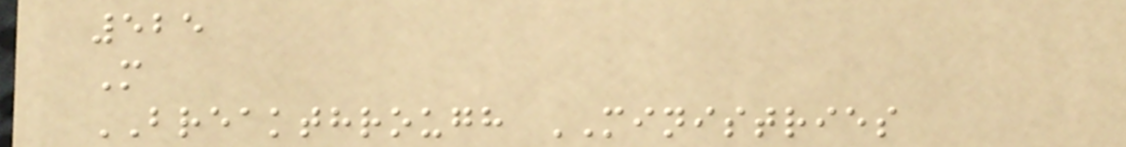525
M
BREAKTHROUGH MINISTRIES
